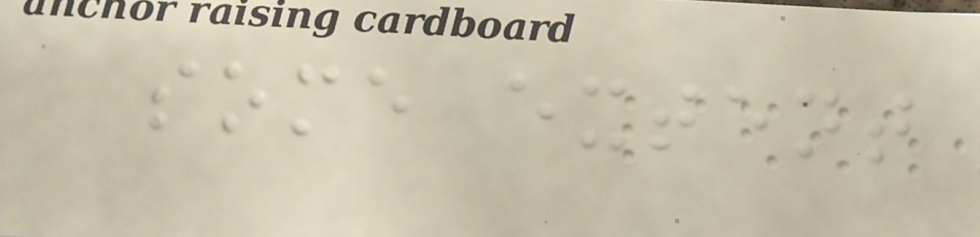some extent
